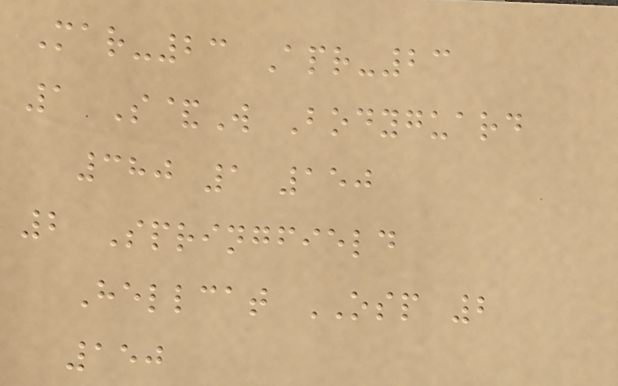Mar-23 Apr-23
1 S&W Bodyguard
380 1 150
2 Springfield
Hellcat OSP 2
150
